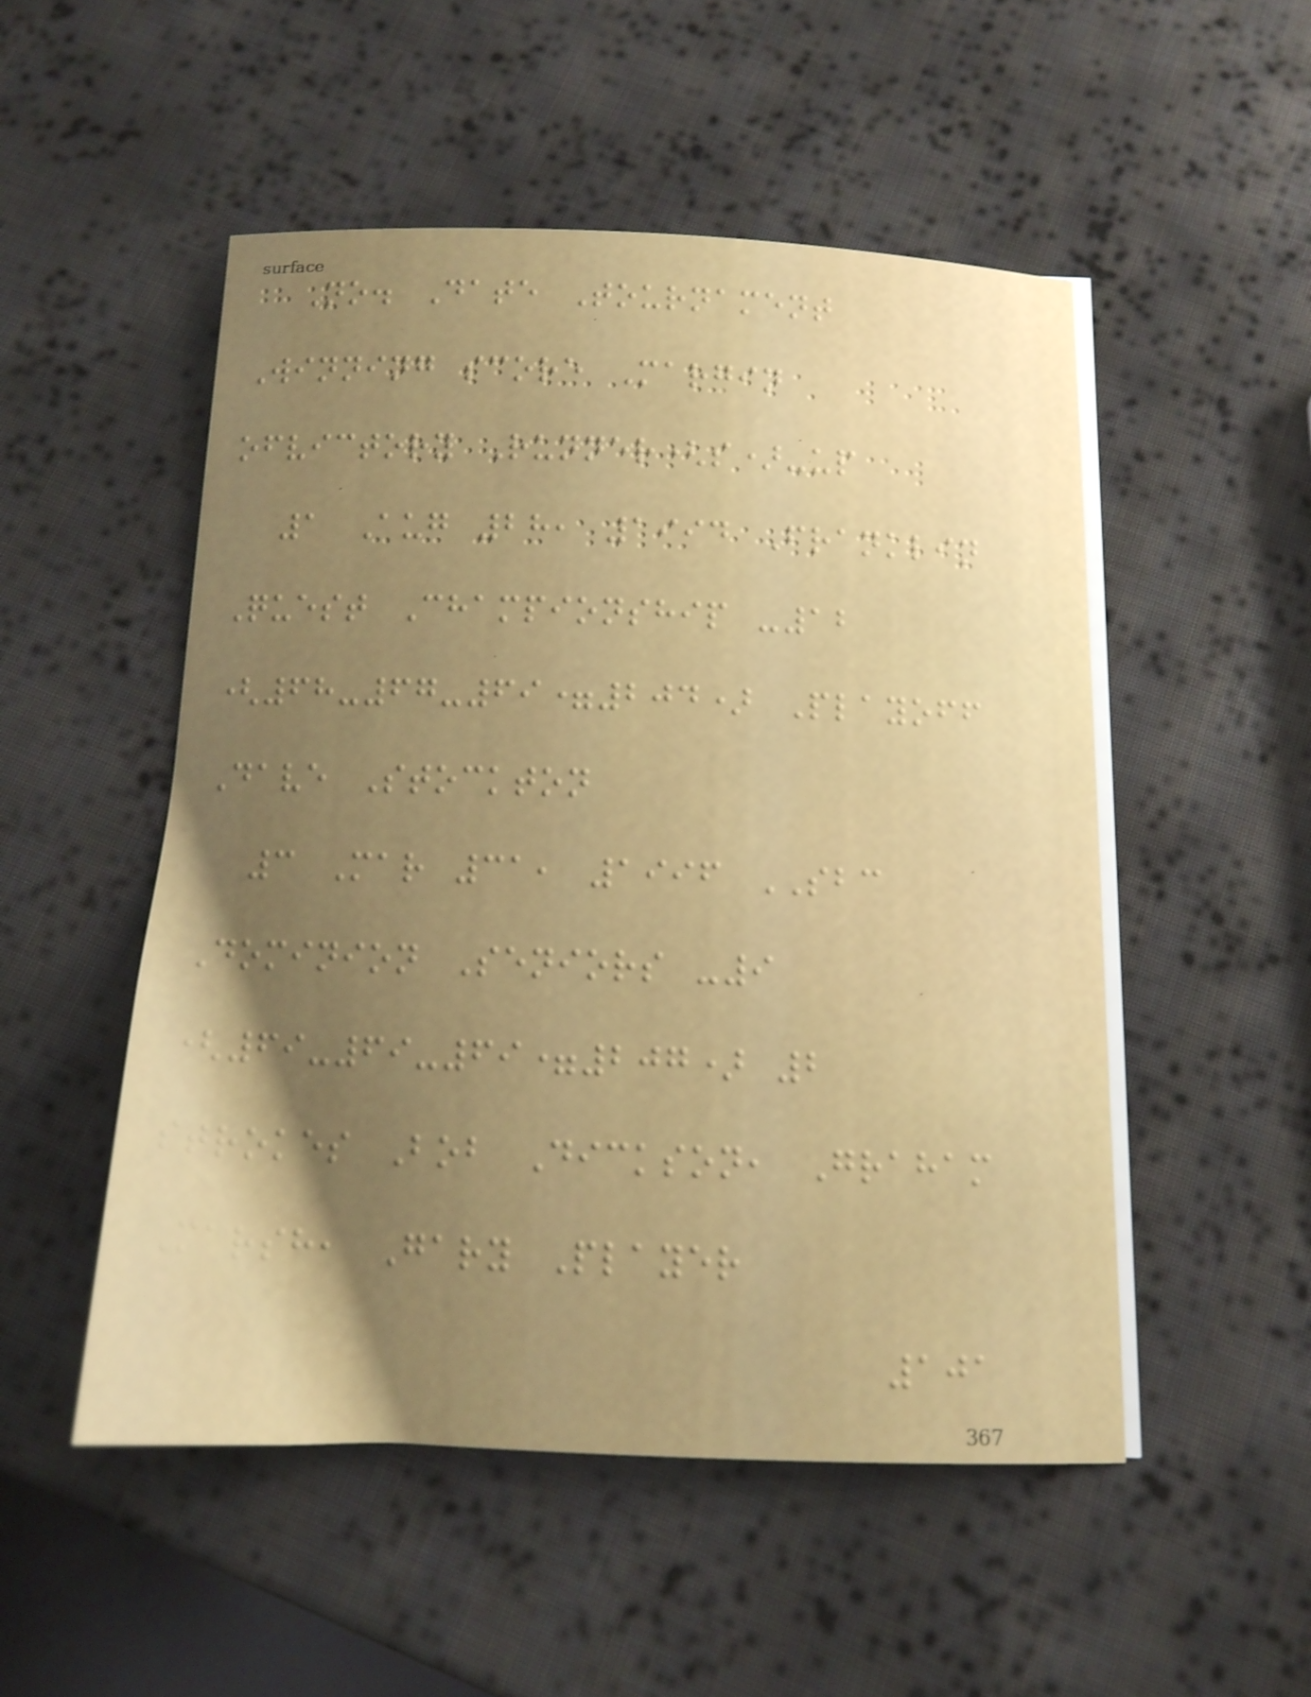No. Date Tournament
Winning score Margin
ofvictory Runner(s)-up
1 Aug 28, 1994 Franklin
Quest Championship -12
(68-67-69=204) Playoff
Dave Stockton
3 Mar 31, 1996 SBC
Dominion Seniors -9
(69-69-69=207) 2
strokes Bob Dickson, Graham
Marsh, Gary Player
101
